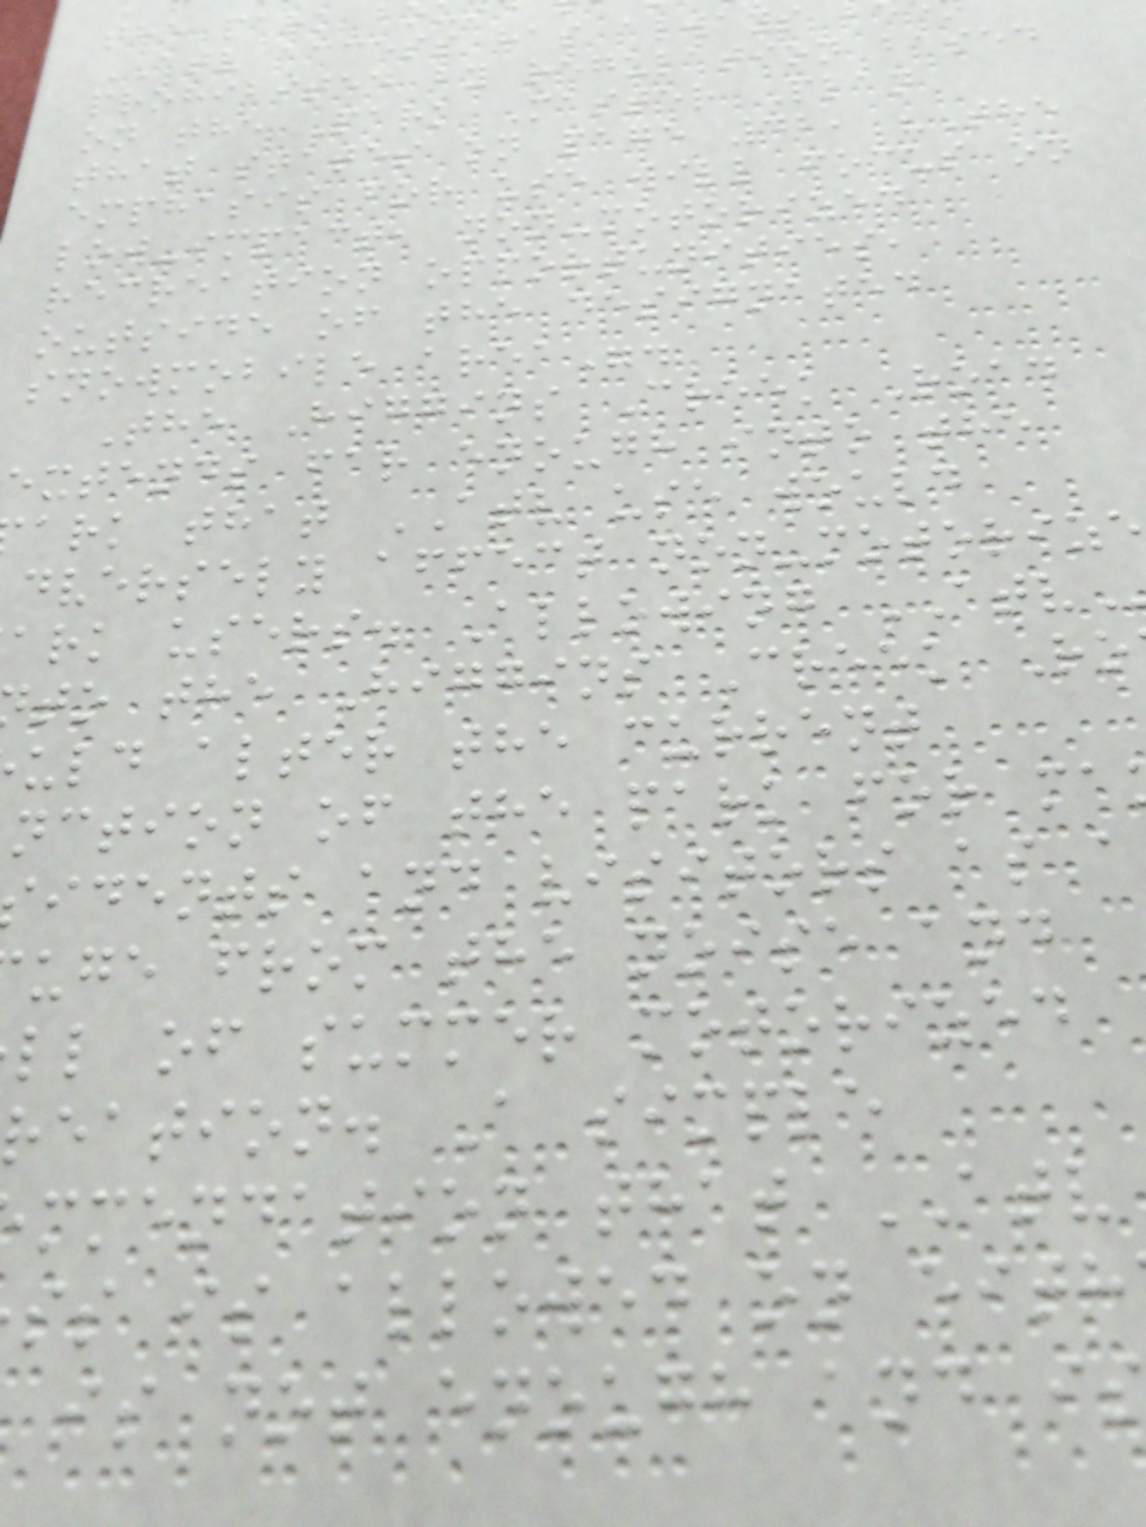the park b
ATV access has always
prohibited by regulation based
on the Park Master Plan
that states on page 42, "The
emphasis for use will focus on
low-impact, non-motorized
recreation opportunities,
outside of the designated
snowmobile area".
The Higgins Creek Road
extends far enough into the
ark that ATV use would
dversely affect non-motorize
ark users. Allowing ATV
to the Higgins Creek Ro
uld alter the current
nction of the park for ma
idents and visitors as a
uge from the noise and
ll of summer motorized
reation. A simple
mmendation that ATV
ss is allowed on eith
is not enough and i
